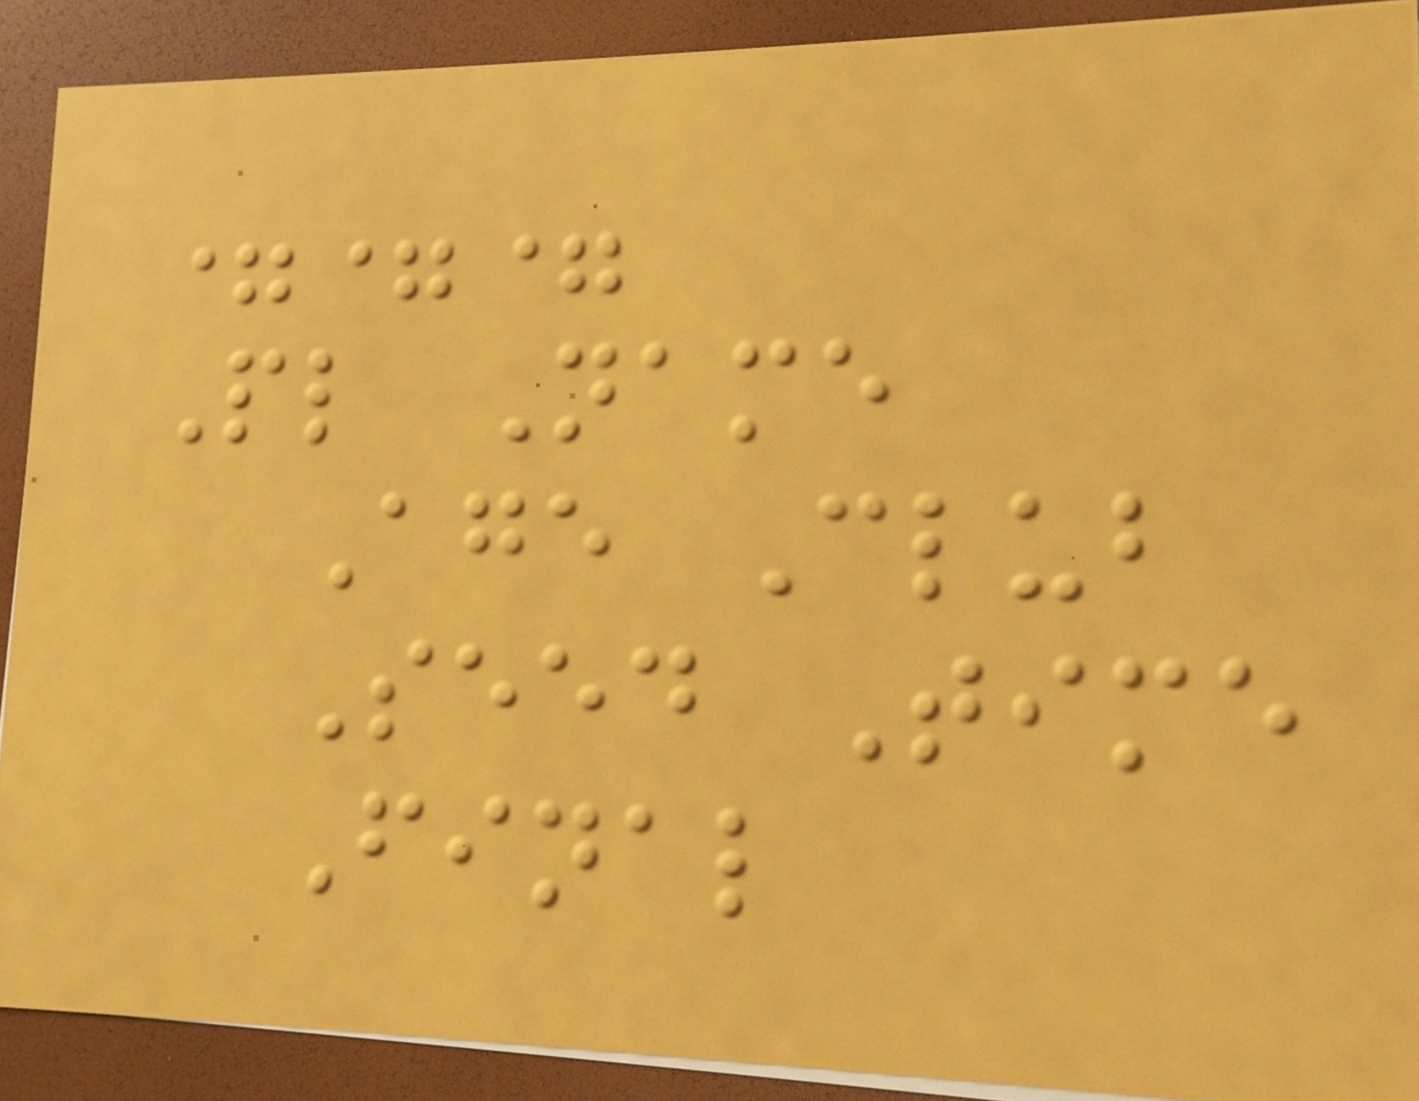===
Pl Name
Age Club
Seed Time
Final
